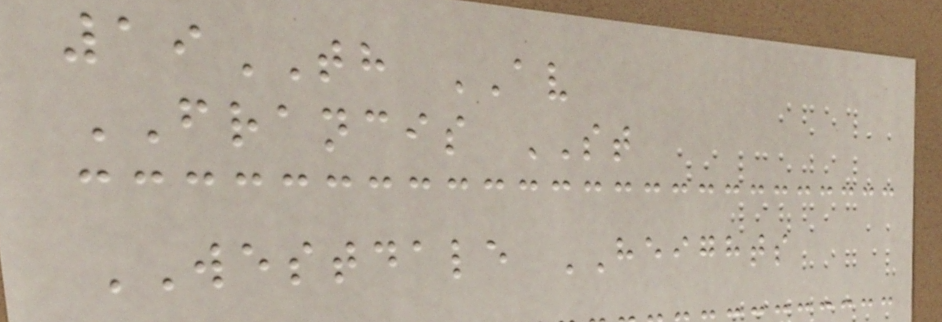19TH AV
FRANCIS ST
WESTDALE HEIGHTS
